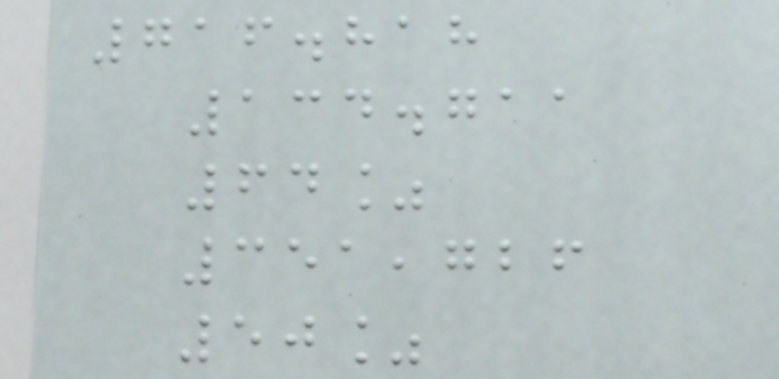716.818
134.711
64%
351,726
50%
